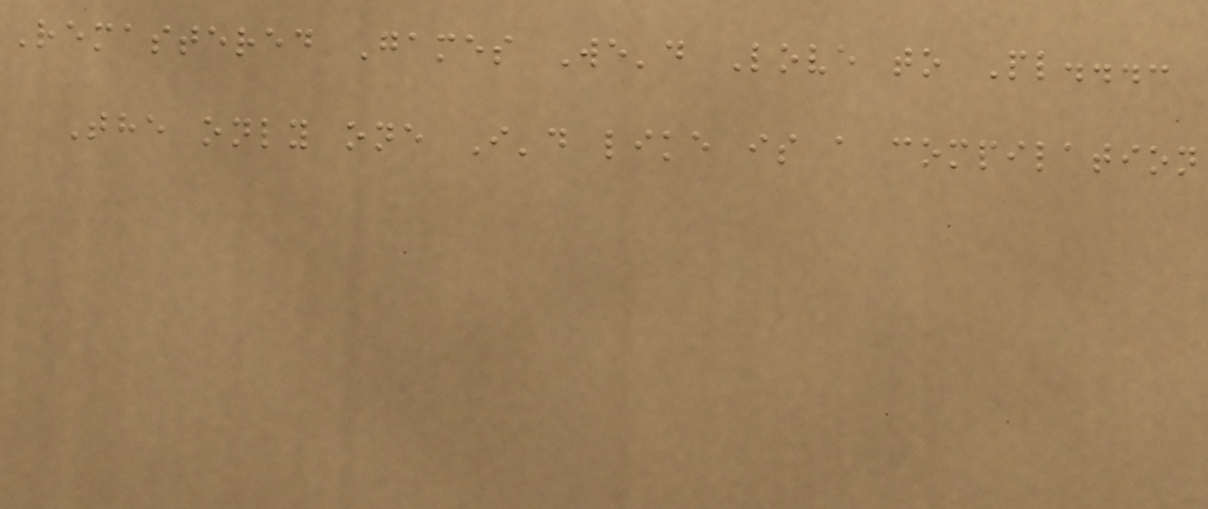Remastered Games We'd Love to Pl...:
The only one I'd like is a compilation
